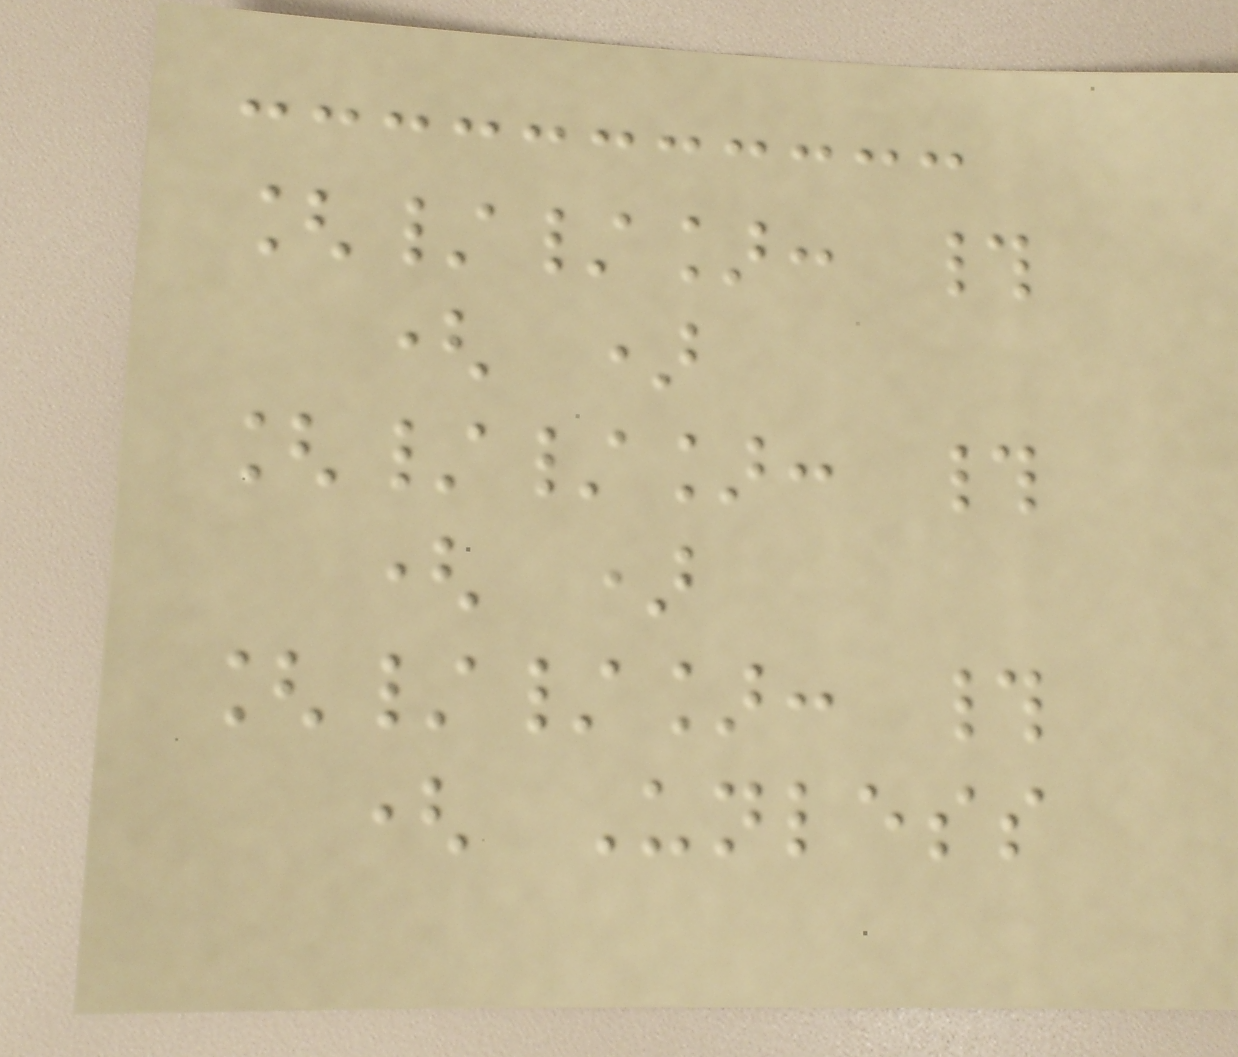[//]: #
( )
[//]: #
( )
[//]: #
( Unless
